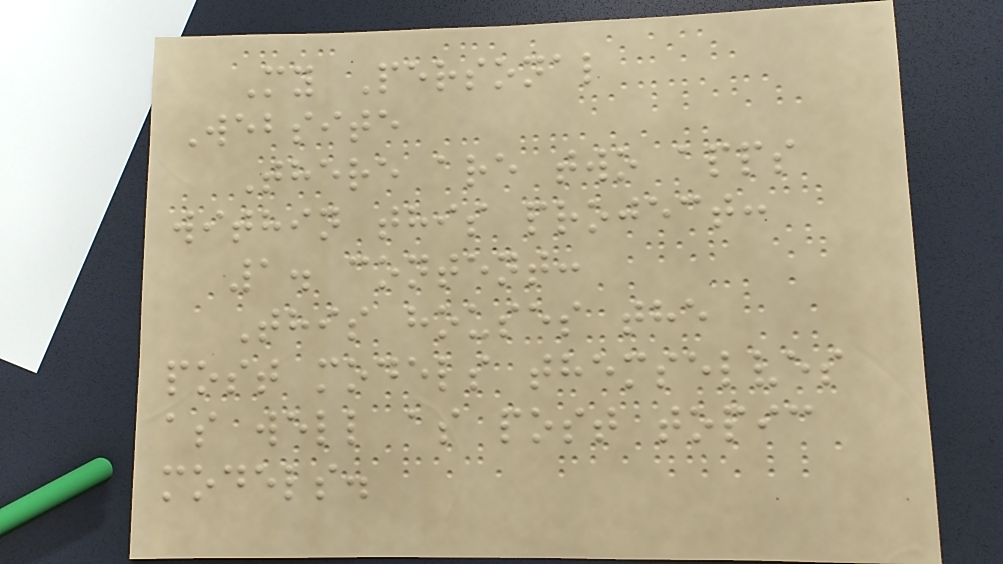My Personal
Website
There are two apps
within this project:
1. content:
This houses the
post models themselves
as well as post topic
models.
